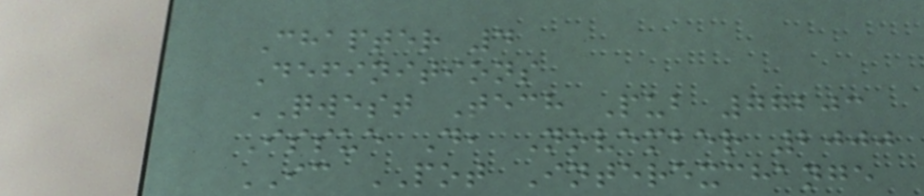Chapter 4
Definitions
QWEST Tech Pub 77203
Issue D, November 2000
IC POT Interexchange
